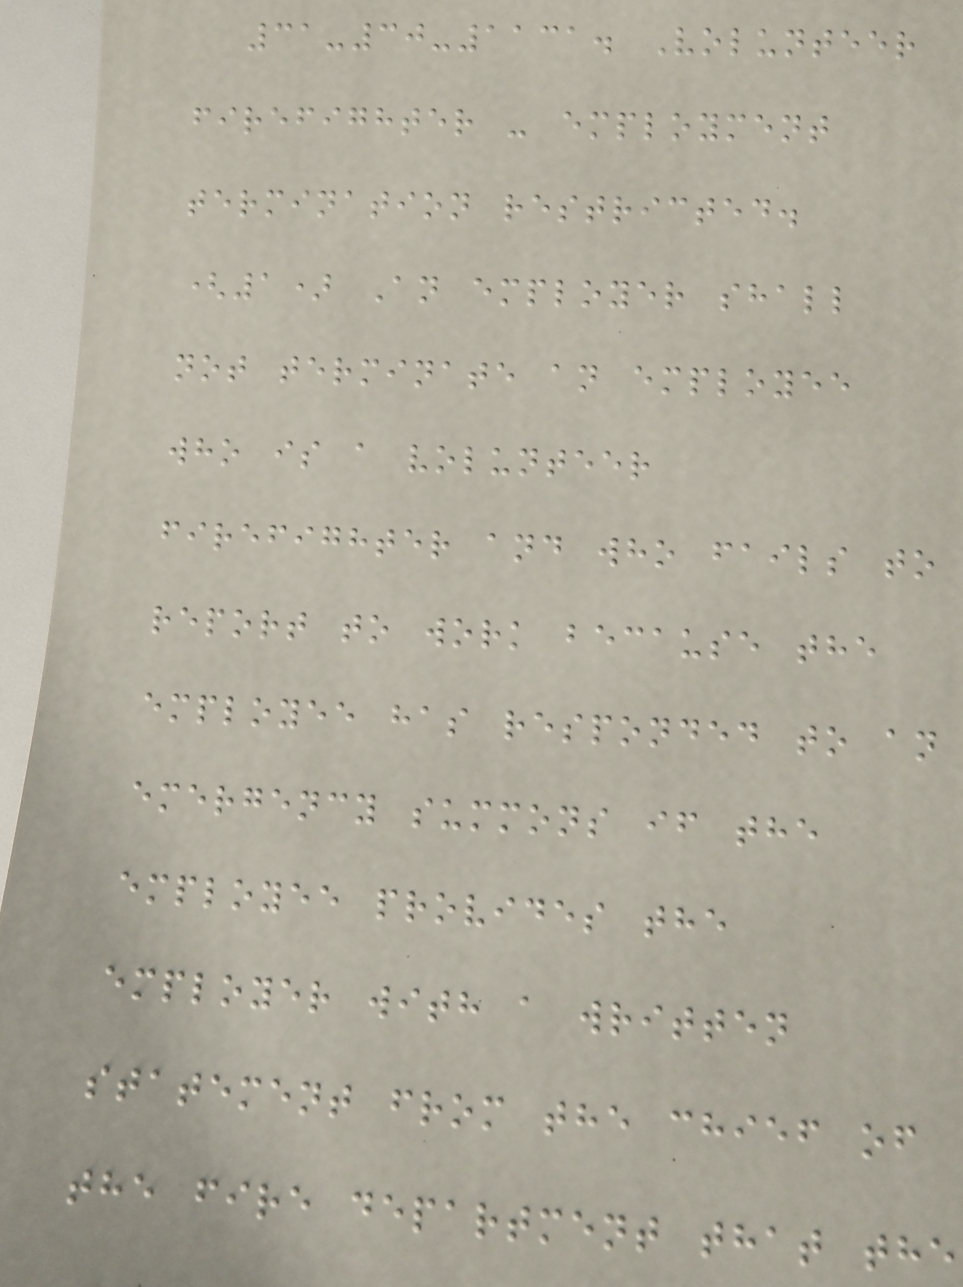31-30-1131. Volunteer
firefighter - employment
termination restricted.
(1) An employer shall
not terminate an employee
who is a volunteer
firefighter and who fails to
report to work because the
employee has responded to an
emergency summons if the
employee provides the
employer with a written
statement from the chief of
the fire department that the
